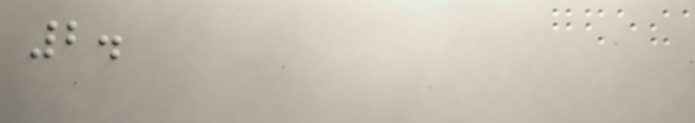2.
